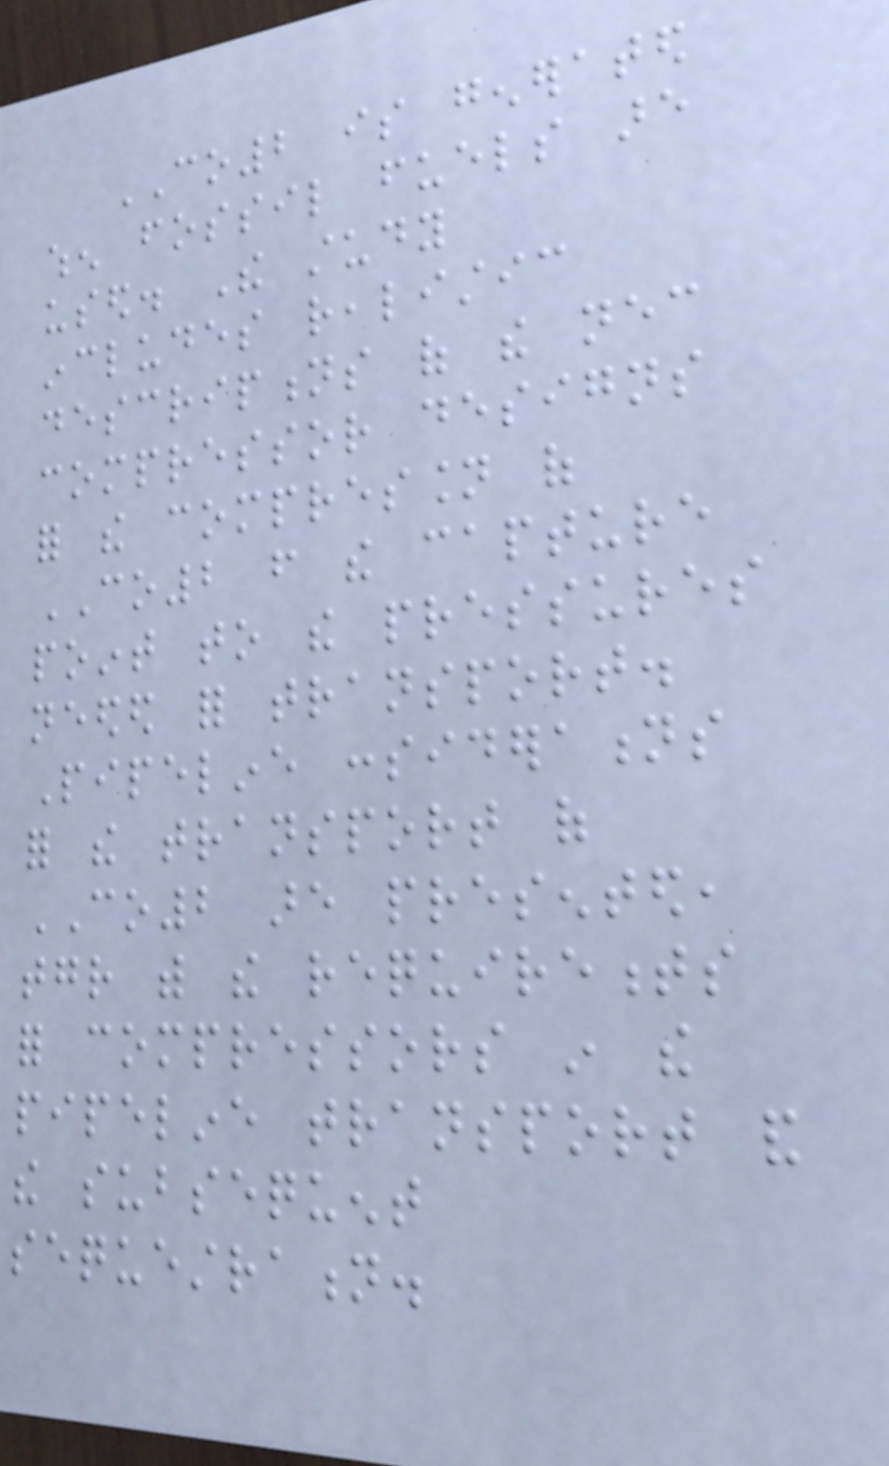CO2 is generated
when fossil fuels are
used. The study
includes realistic
descriptions of the necessary
compressor designs
for the compression of
CO2 from the capture
point to the pressures
needed for transport.
Pipeline considerations
for the transport of
CO2 are presented,
together with the requirements
for compressors in the
pipeline transport and
the subsequent
sequestration.
